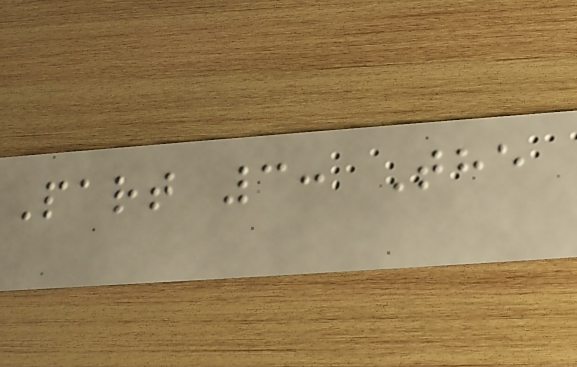Part 3: The
